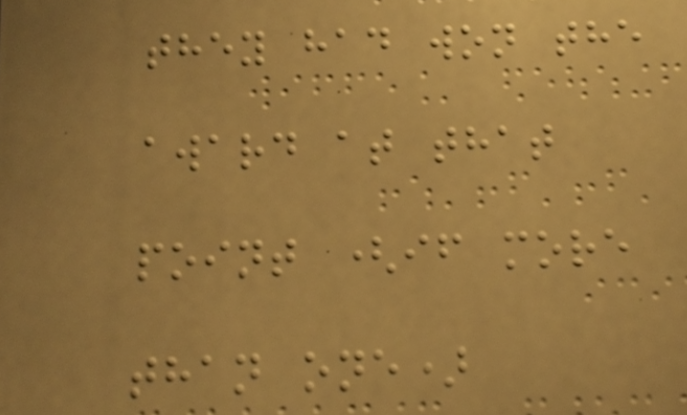they had won the
award at that
point (if more
than one)
